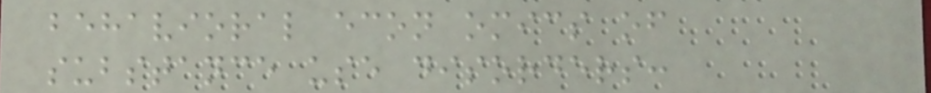behavioral econ omics of
substance use disorders:
